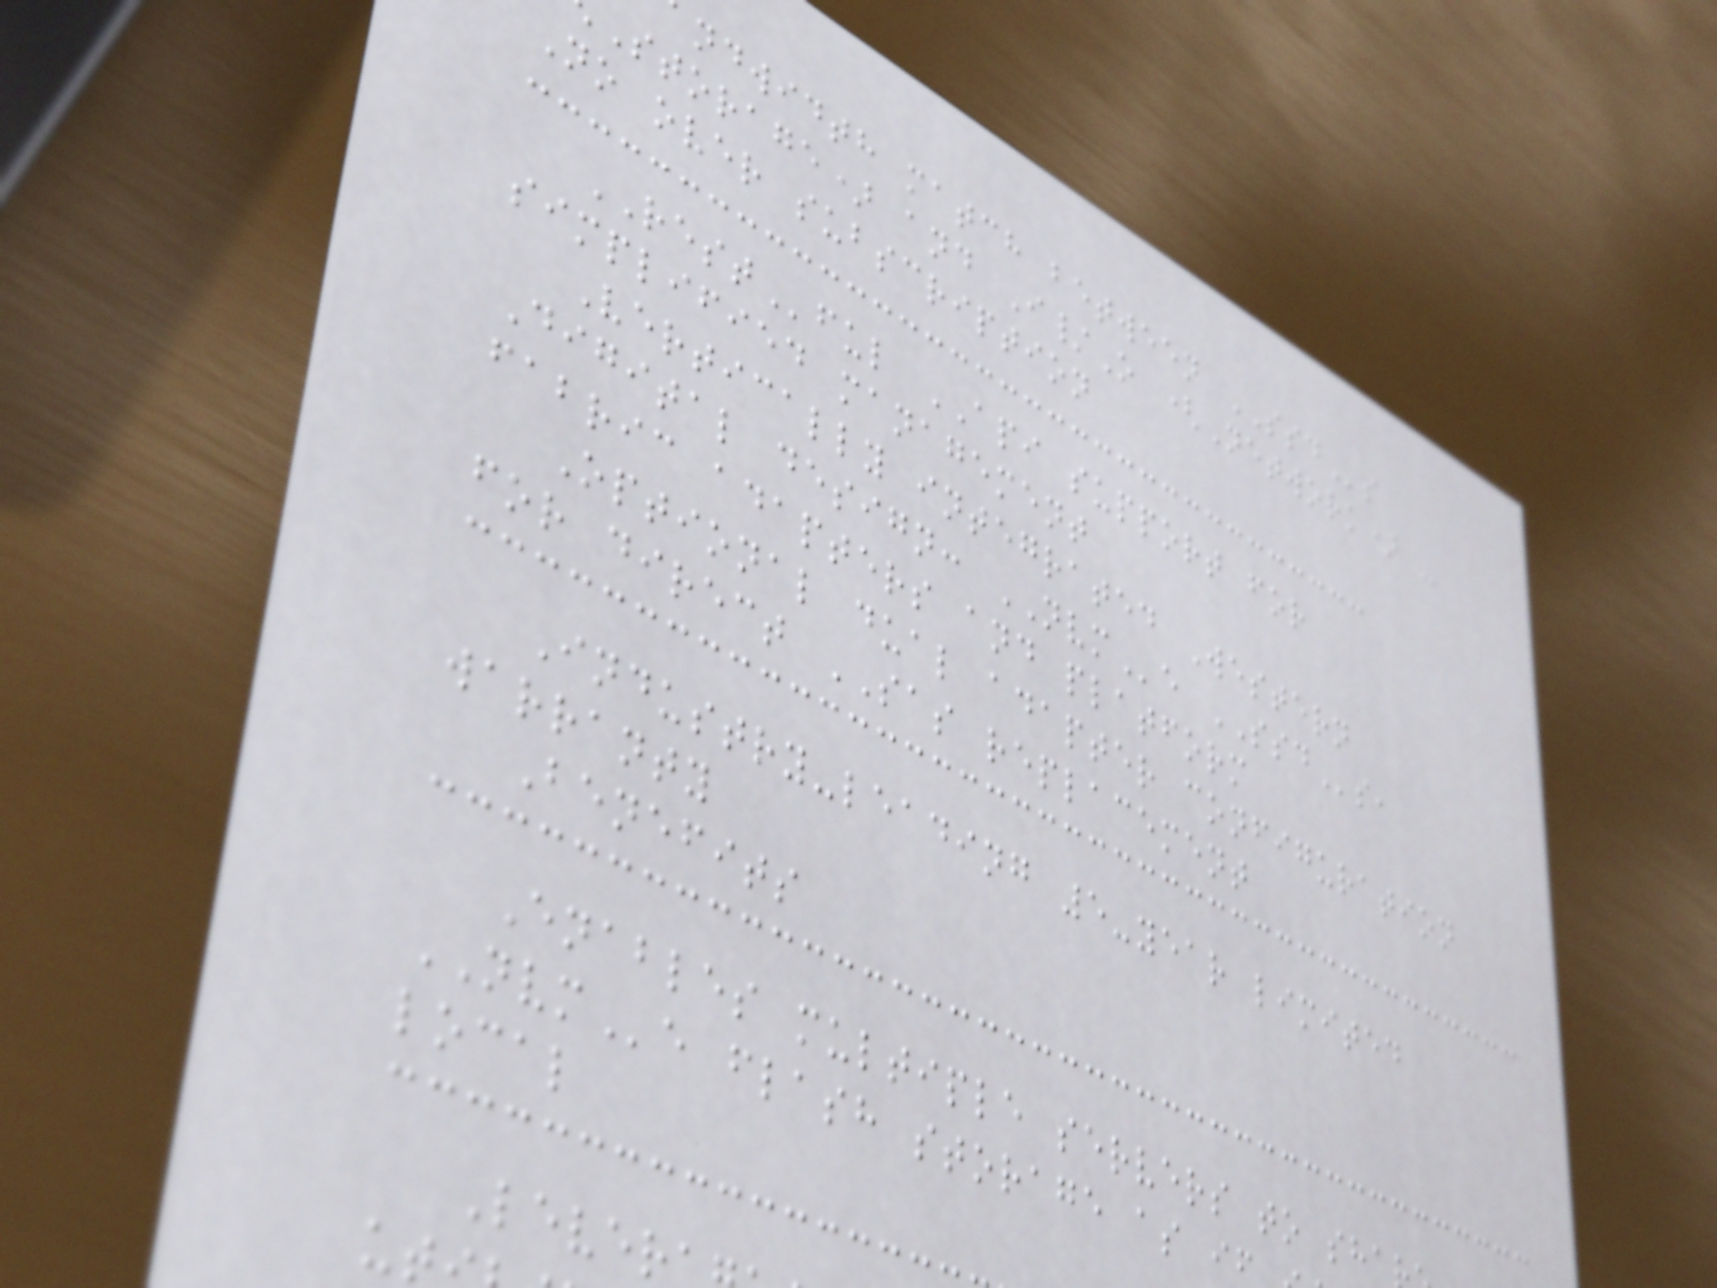ndwidth match between SSDs
Storage) and I/O (Network) -
No over subscription
RESTful API support for
simplified management
Vertically integrated Western
Digital design: NVMe SSDs,
fabric adapters and platform
Optional dual adapter configuration
for direct SAS replacement
Industry-leading 5-year limited
warranty
Benefits
Enables multiple servers to sha
NVMe flash storage as i
local
